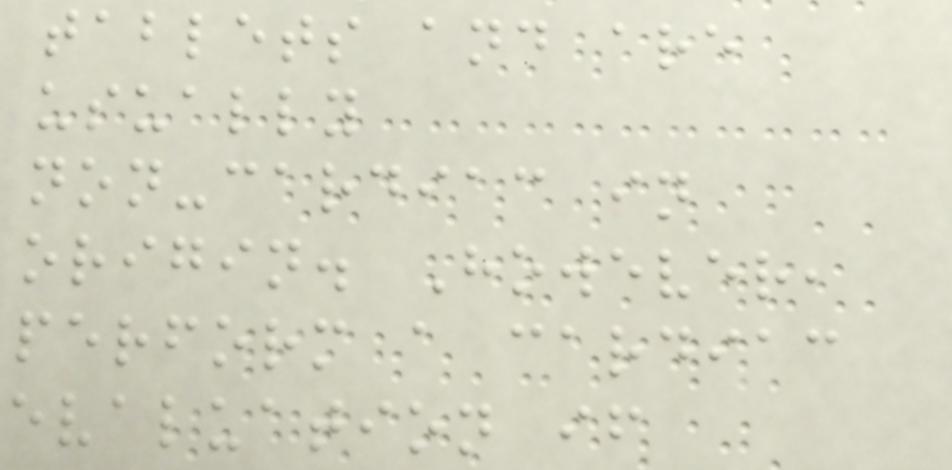tablets and are
usually
non-cardiac in
origin. However,
perform a cardiac
evaluation if
